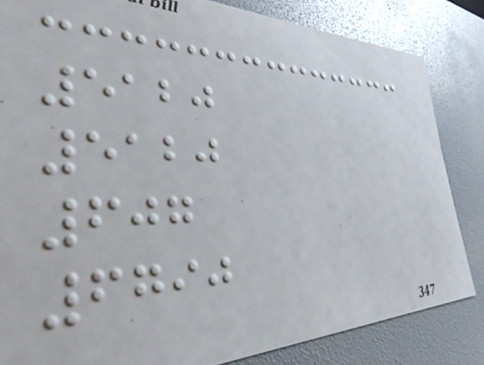5120
5120
607
6790
